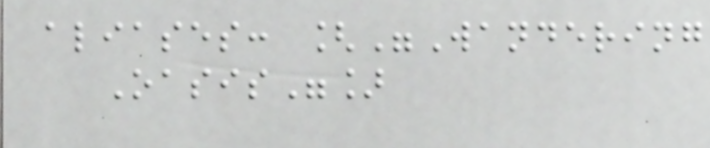aliases: ["Wandering
Oasis"]
